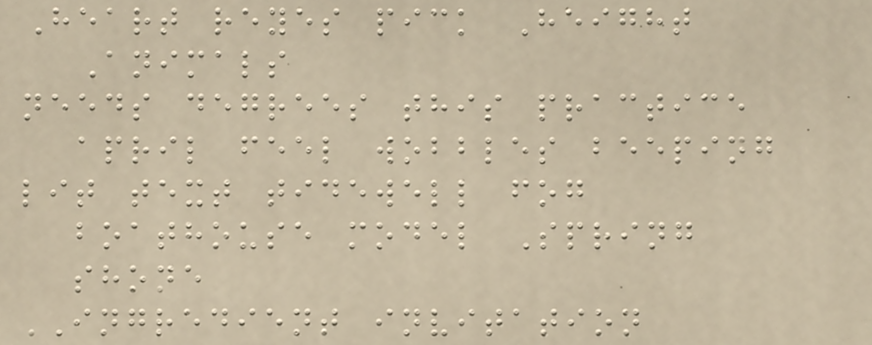Heart reyes pick Height
Animals
needs degrees this practice
april feel wobbles beeping
lit text tidewell fog
boathouse model Spring
shone
INGREDIENT invitation
